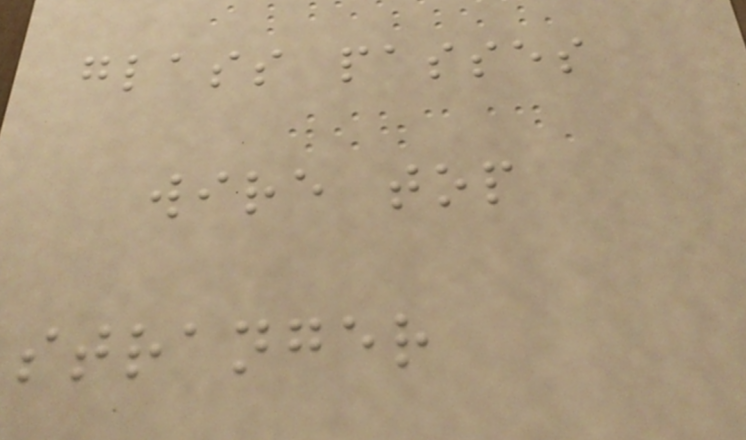glass passes
wire top
stranger
